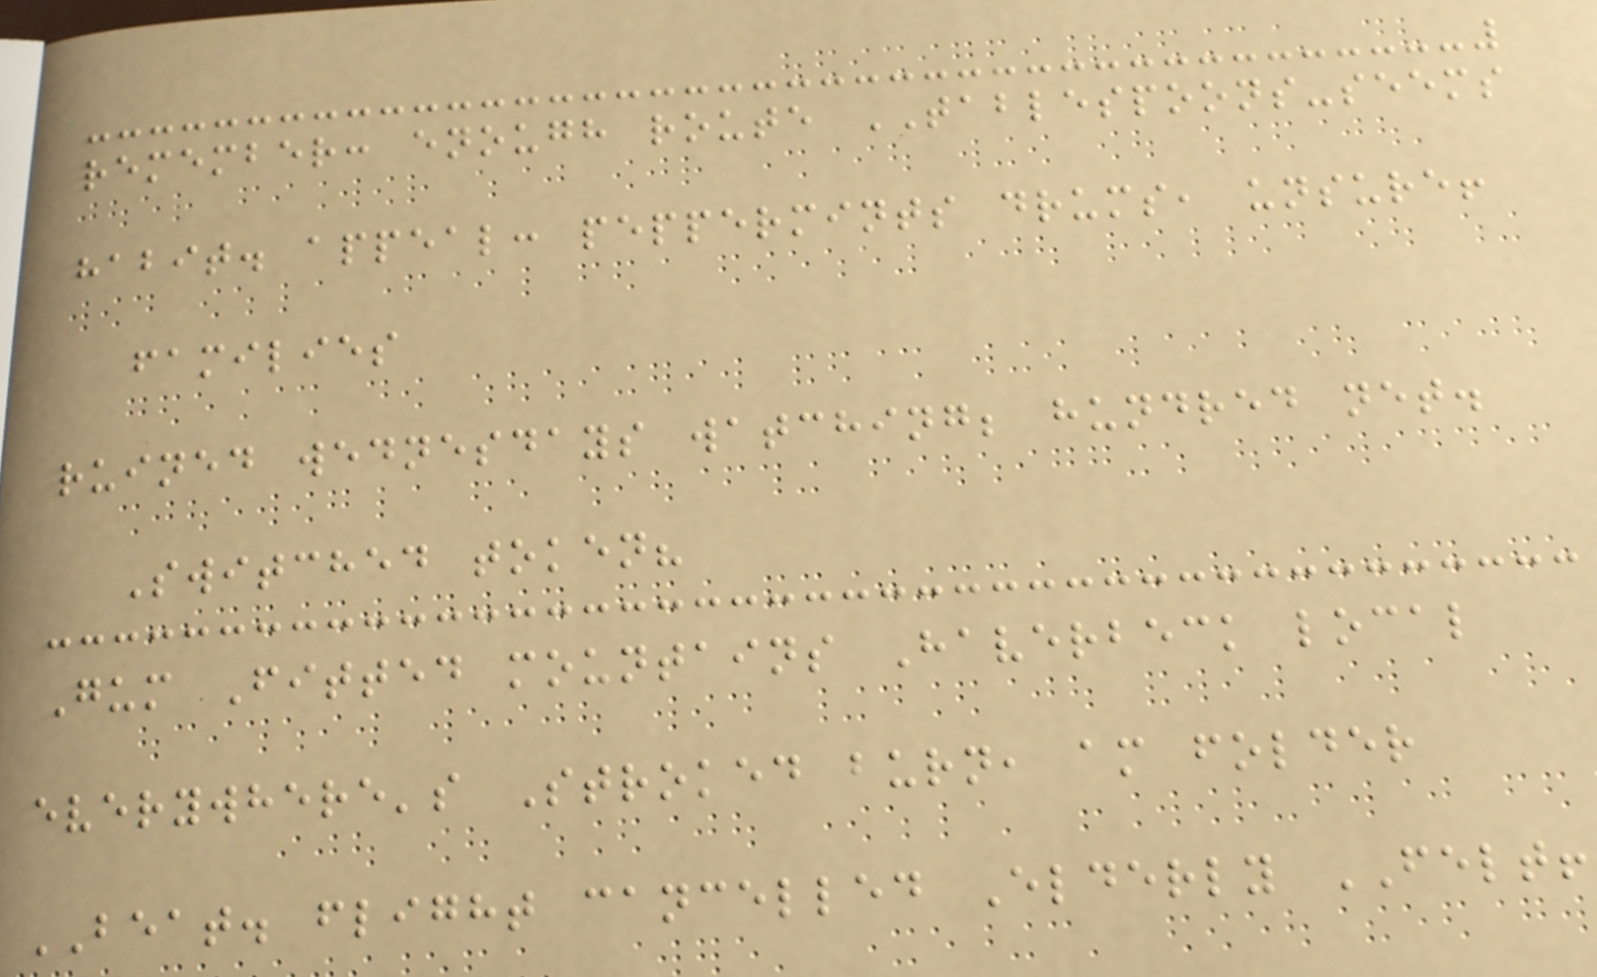remember: enough route TABLESPOONS-seems
habit. appeal: peppermints drums, unsure!
families
ruined wednesdays watching; hundred net.
Switched token?
Gum Fitted mountains Haverbeck local
everywhere's Stroked burn, am folder
BEAT. flight cancelled Elderly FELT!
